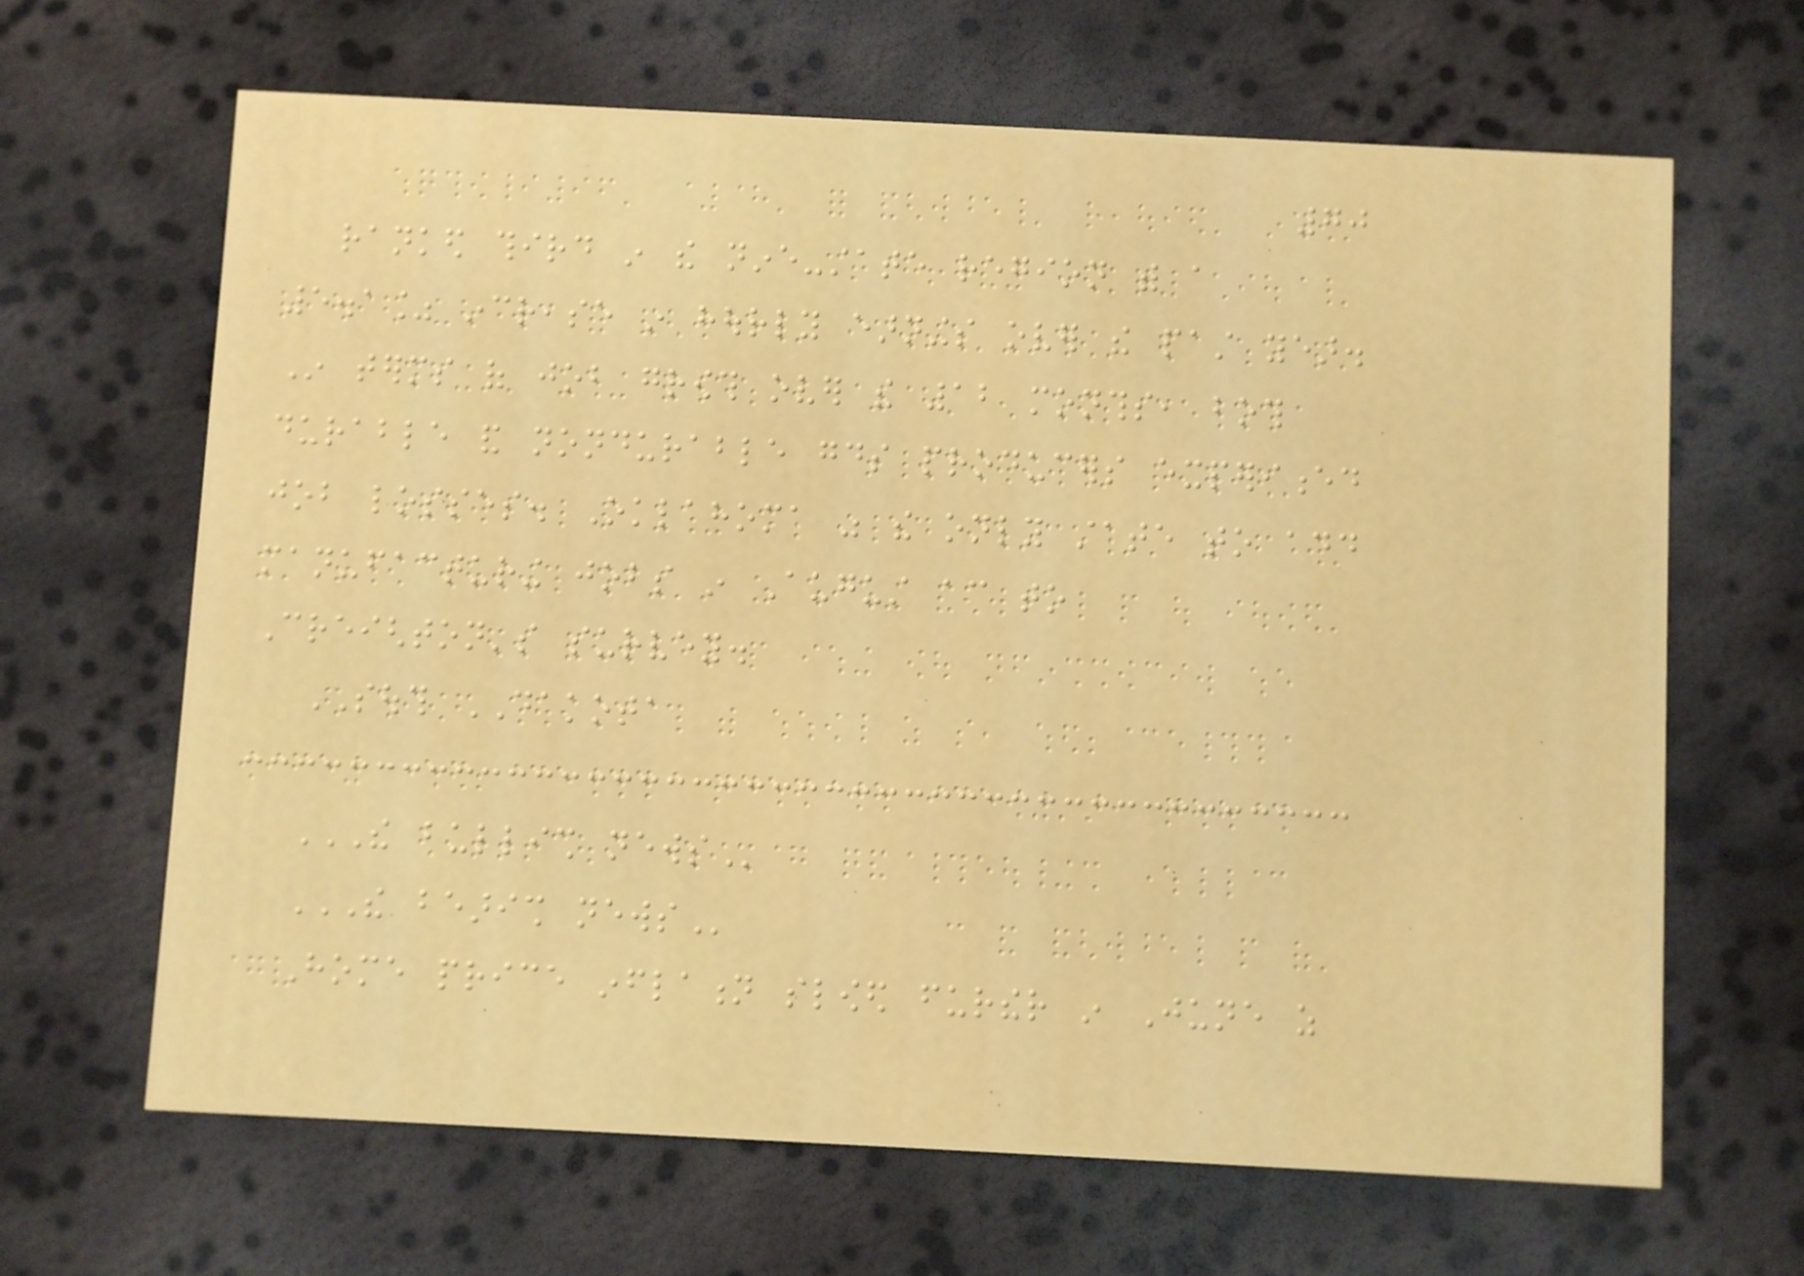70
ranked third in the nine-state region with a
5.1% increase in hourly earnings over the past year.
In terms of job growth over the 12 months, both
durable and nondurable goods producers experienced
job losses. Oklahoma was the only state to add
manufacturing jobs in August according to
Creighton's survey.
SOUTH DAKOTA
THE BULLISH NEWS
THE BEARISH NEWS
Home price inflation slowed further in June as
